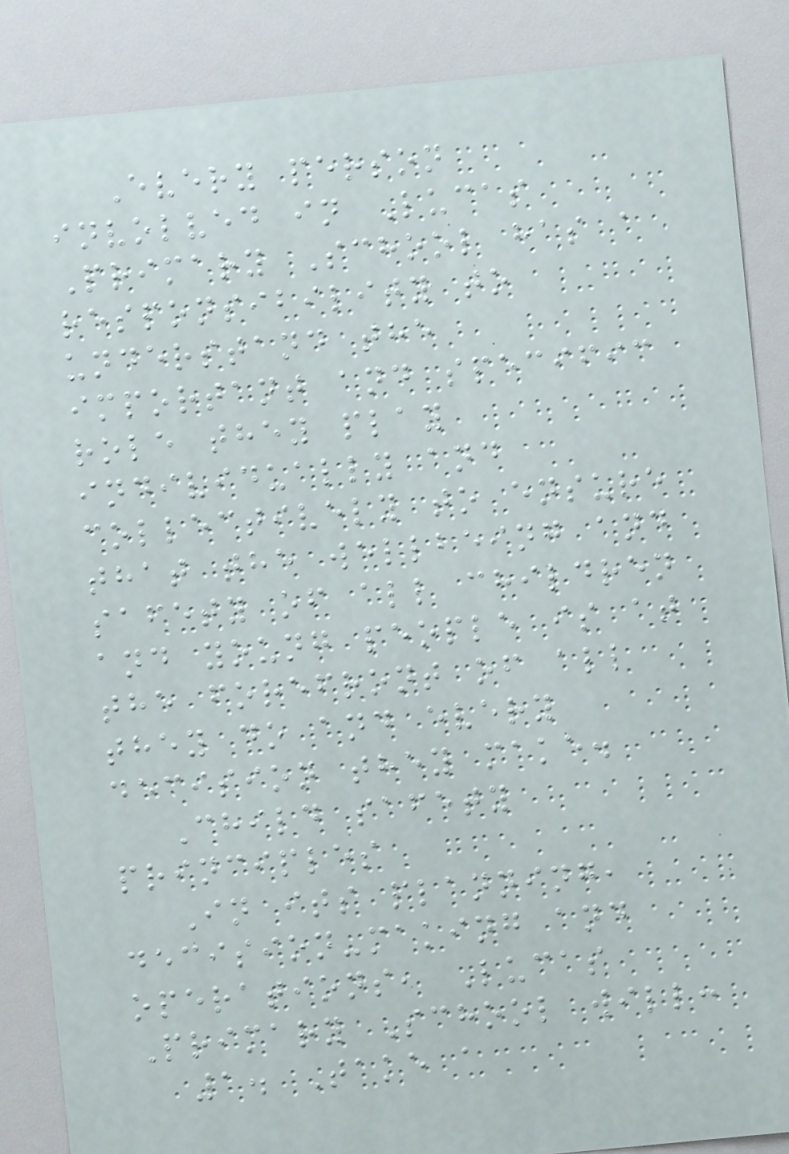Every person
involved in Lucas
Primary School has a
responsibility to
understand the
important and specific
role they play
individually and
collectively to ensure
that the wellbeing and
safety of all children
and young people is at
the forefront of all
they do and every
decision they make.
Child safety
principles
In its planning,
decision-making and
operations, Lucas
Primary School will:
1. Take a
